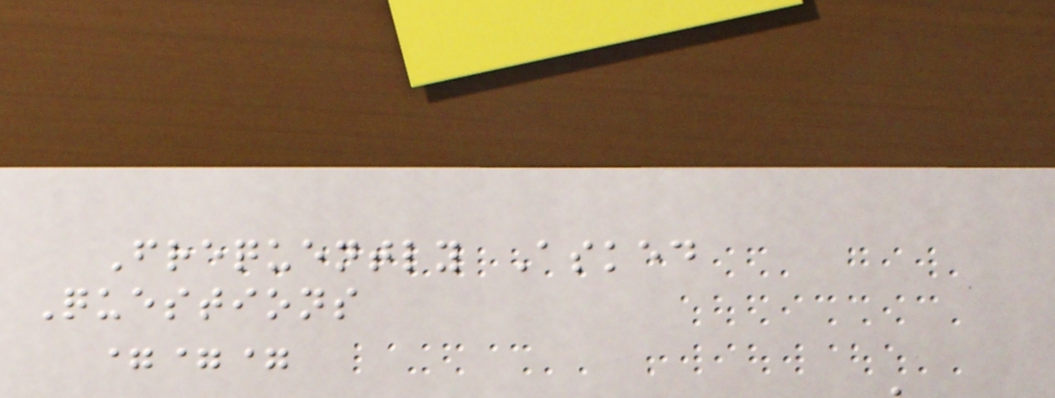Frequently Asked
Questions
===
